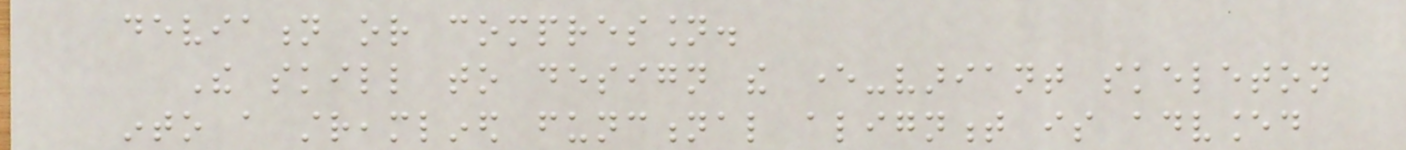deviation or compression.
The skill to design the ever-variant skeleton
into a streamlined functional alignment is advanced
